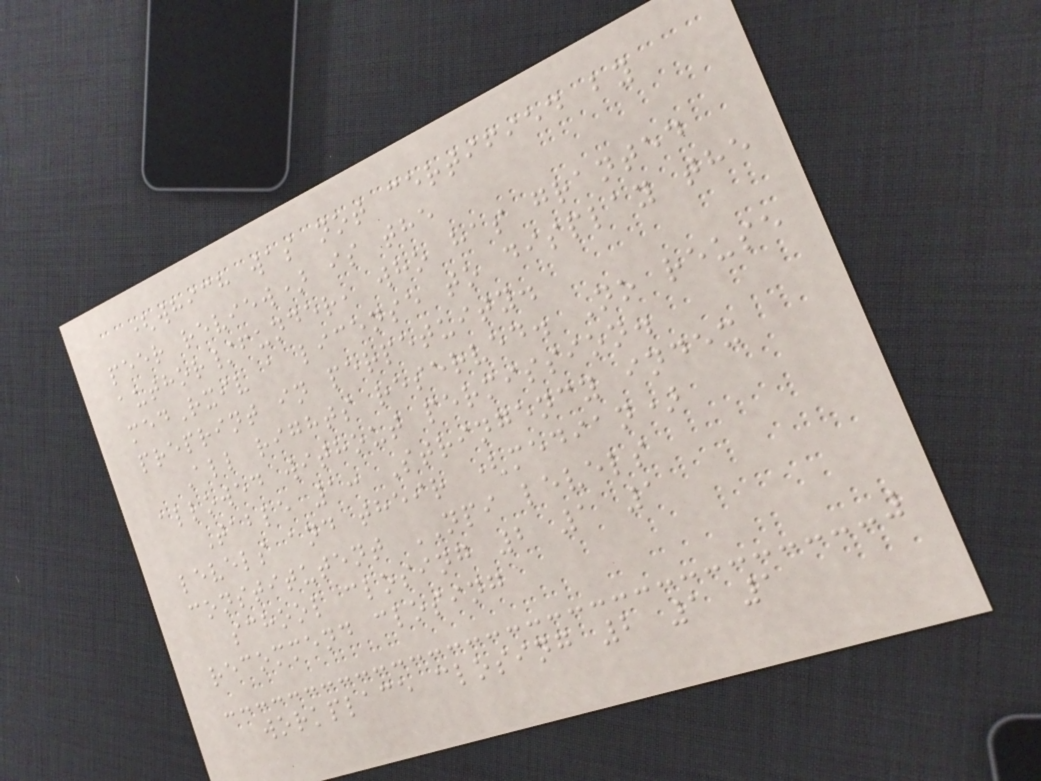(which was not certified by
peer review) is the
author/funder, who has granted
medRxiv a license to display the
preprint in perpetuity.
All rights reserved. No reuse
allowed without permission.
Table 1: Stringency index
levels and their (median)
constitutent NPI levels
school closing 2 1 1
recommend closing
workplace closing 2 1 1
